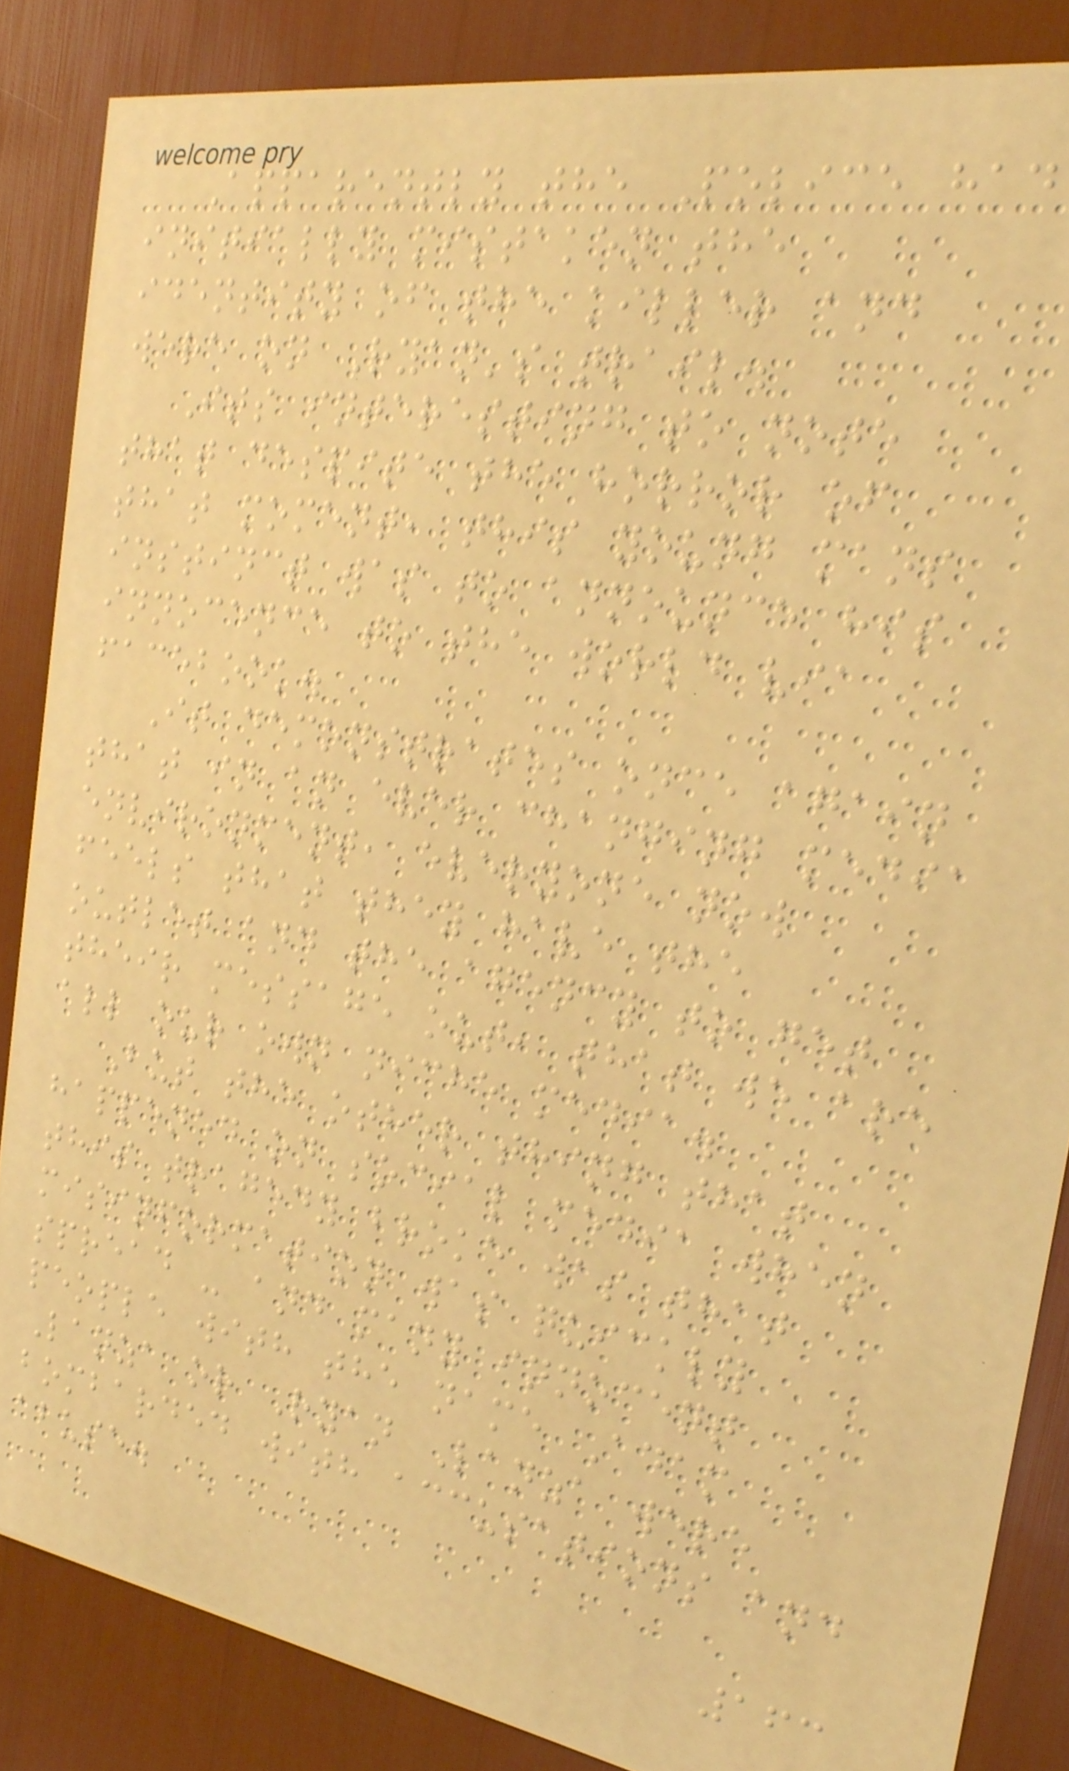Apparently the Police had
initially mistaken the
identity of the killer and
were on Ryan's trail.
Its interesting to note
that despite the horror of
that moment, this young mans
instinct was to announce his
innocence to the world via
facebook.
It demonstrates once again
that in an ever changing media
environment, everyone now
feels that they have the
outlet and the agency to get
their message out, that we are
all our own niche media.
But the other thing that
happened on social media when
this tragedy broke was that
misinformation was quickly
spread - and many innocent
people with the name Adam
Lanza or Ryan Lanza were
bombarded with accusations and
abuse.
163
